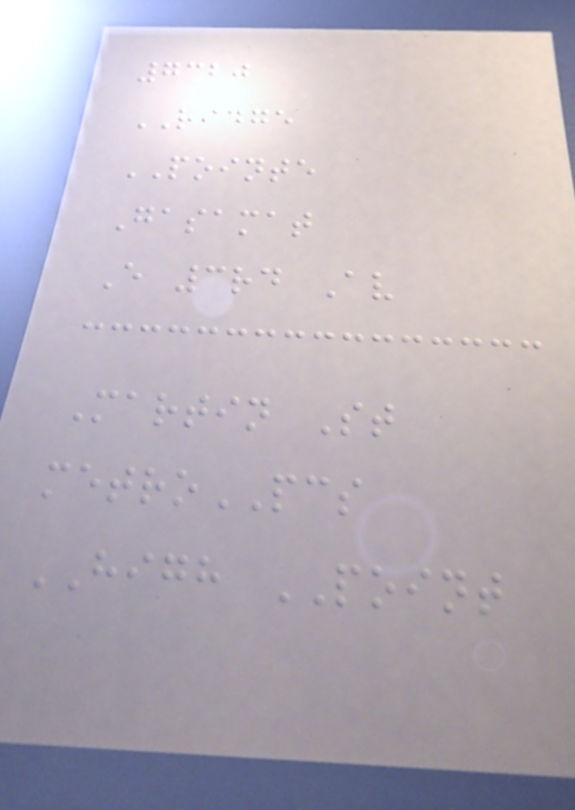7320
RIDGE
POINTE
Gasamat
E 3rd Av
Martin St
metroPCS
HIGH POINT
